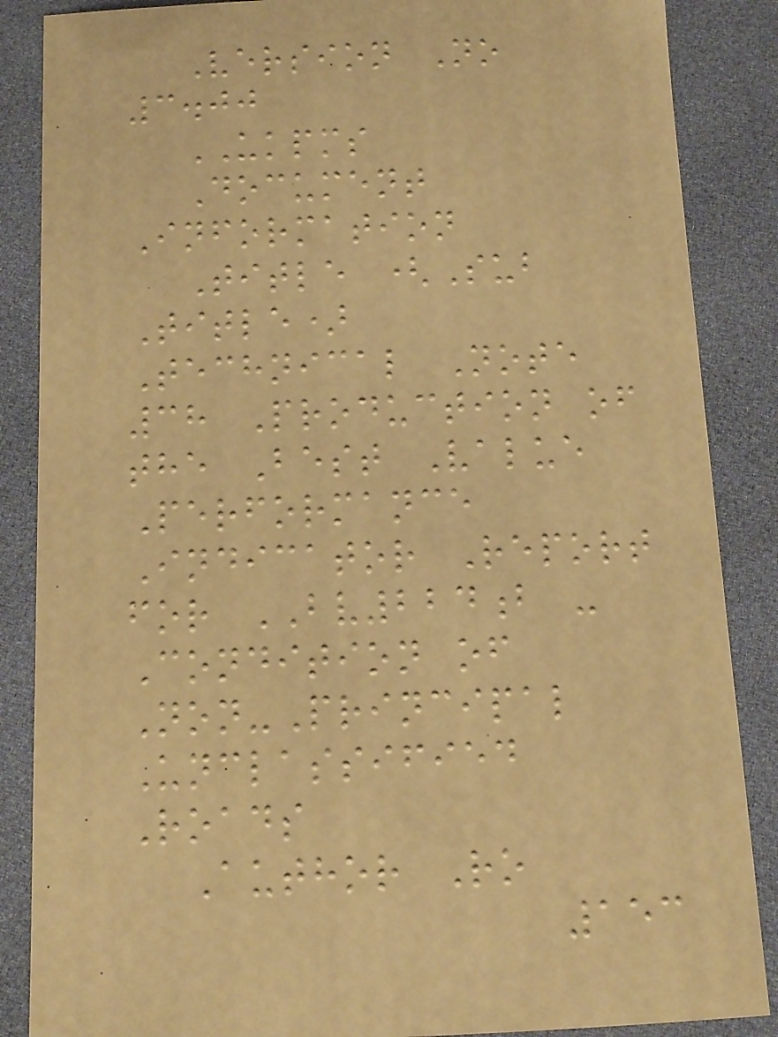Version No
3.00
UKPMS
Document
Information
Title (Sub
Title)
Technical Note
38 Production of
the Best Value
Performance
Indicator Report
for BV224b -
Condition of
Non-Principal
Unclassified
Roads
Author Ro
153
